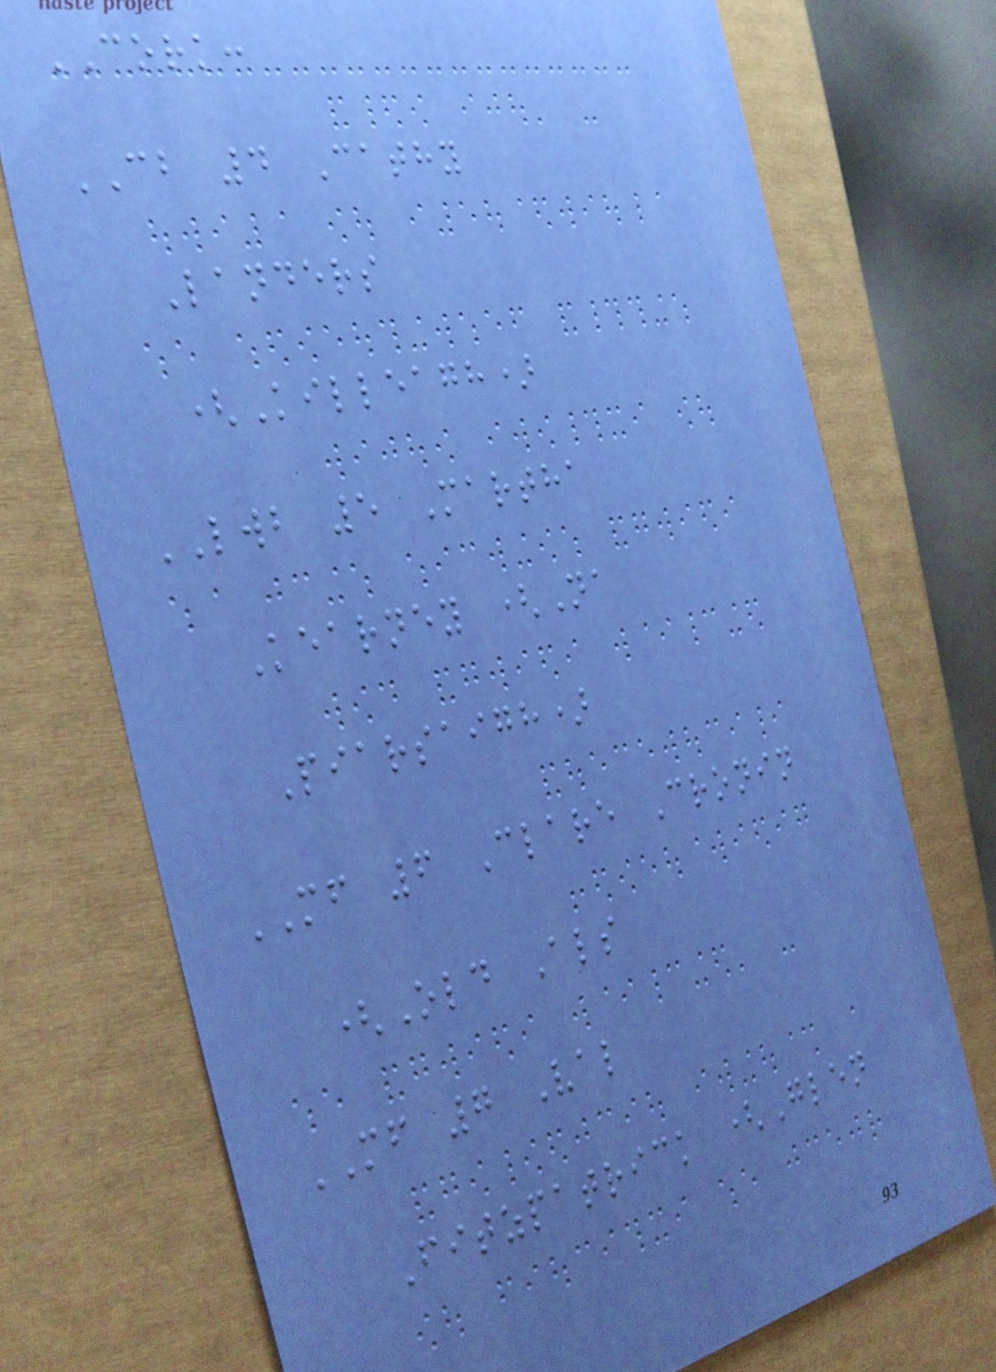CORK:
CB 4 Cathy
Landers
(Killeagh)
LWB 5 Martha
Kearney (Na
Piarsaigh)
MF 6 Clare Cronin
(Old Als
MF 7 Val
Fitzpatrick (Glen
